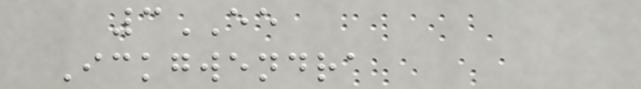3EE
Ickgwendra
